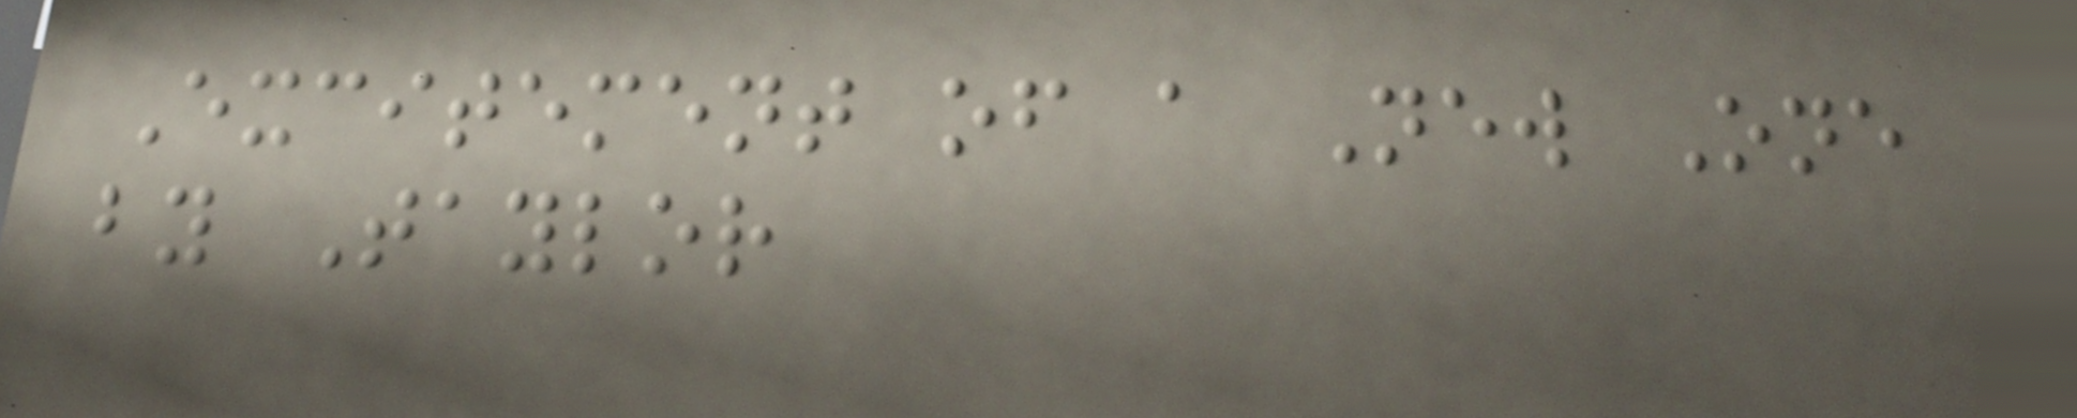Excitement of a New One
by Taylor
